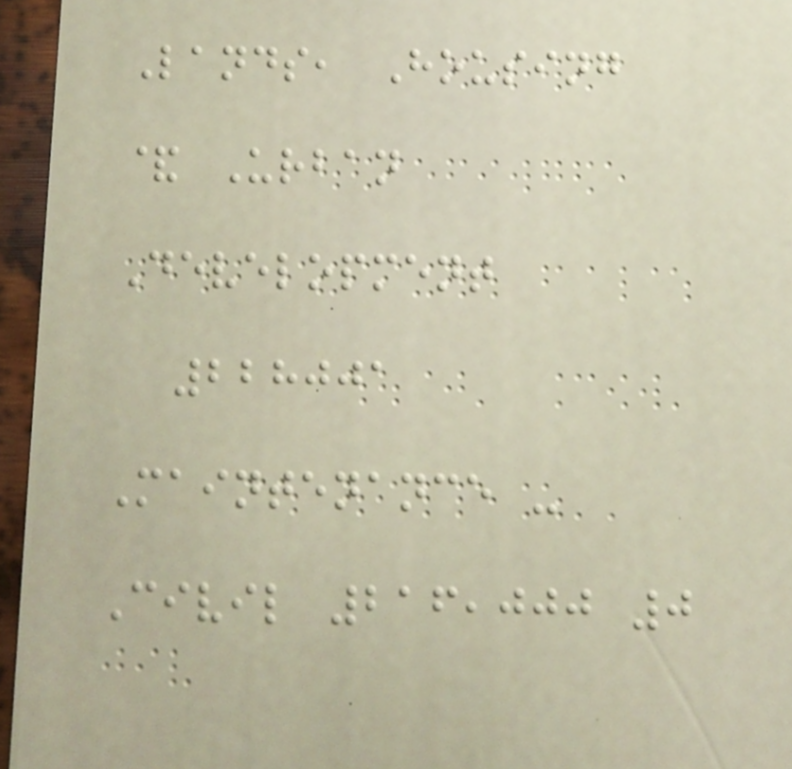Lands, Housing
& Urban
Development
228001
Maintenance -
Civil 216,000 0
